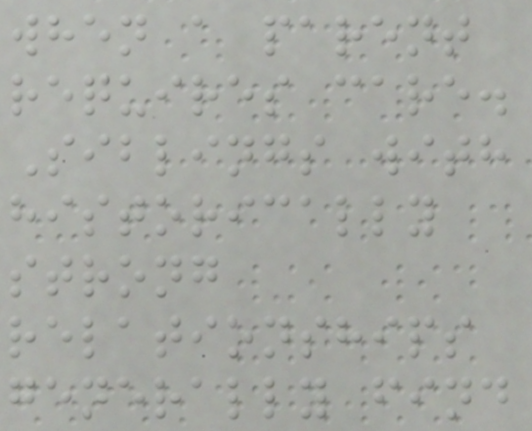when a parent
requires care.
Siblings with
historically
strong
relationships
generally find
